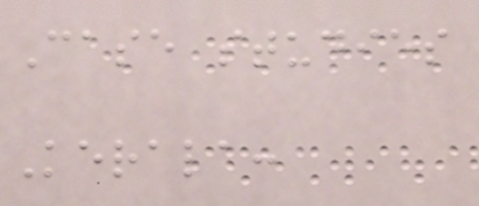Case studies
Kerala:
